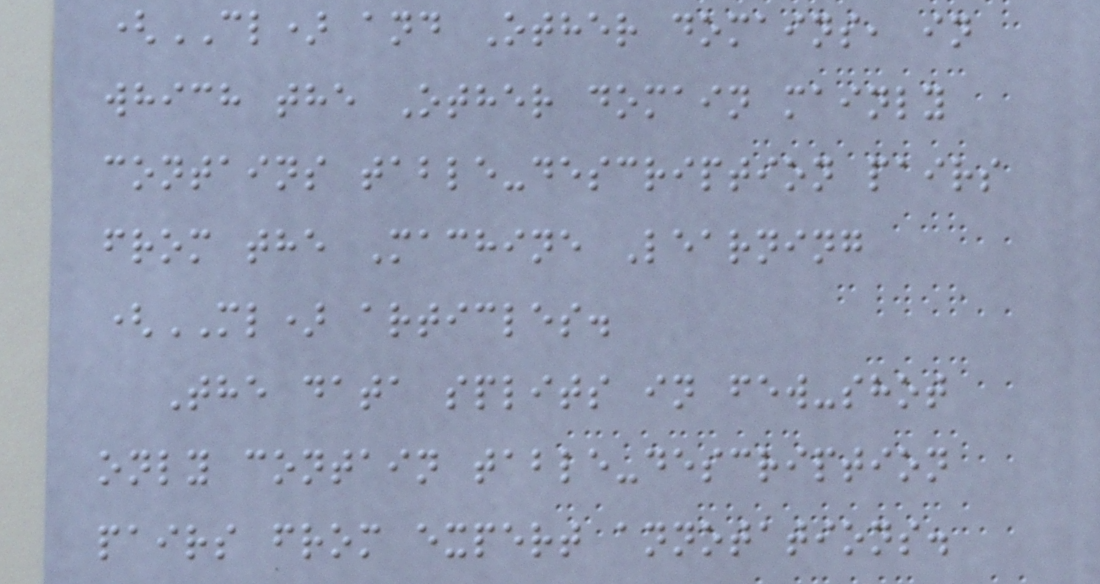(CL) and Other domains, in
which the Other domain mainly
contains table-description pairs
from the Machine Learning
(ML) articles.
The data splits in few-shot
only contain table-description
pairs from expert annotations.
